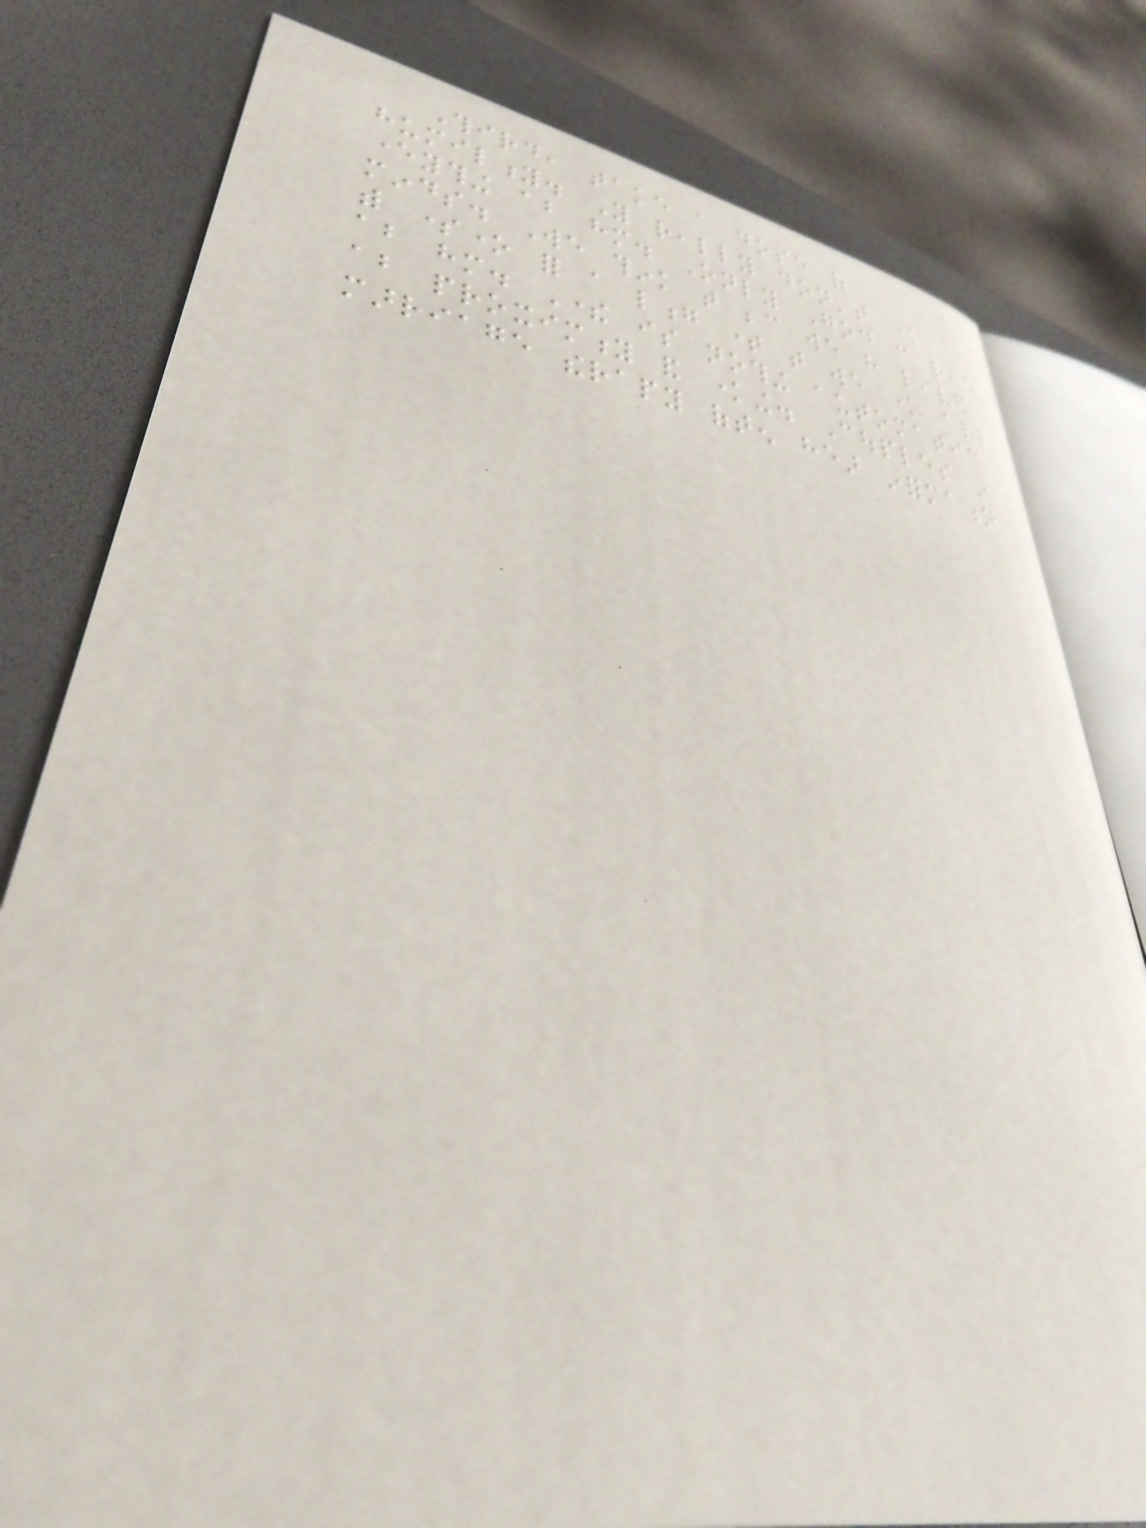Third, take a dose of
humility. You really don't know
everything about him. Only God can read
minds. We think that because we have lived
with someone for a long time that we know all
about him. There is nothing automatic
about proximity and knowing. Couples in
marriage therapy often hear information
